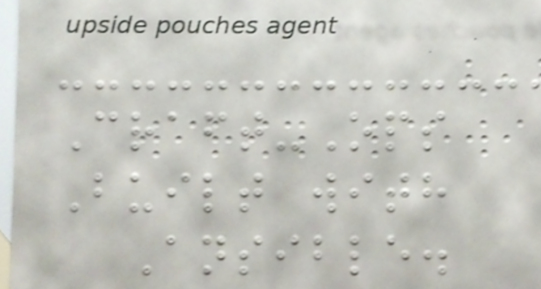Craft-Ops
Built with
Ansible.
